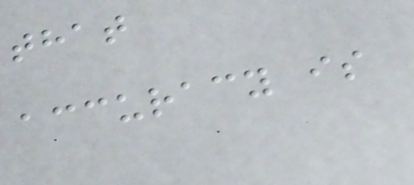that
accuracy is
